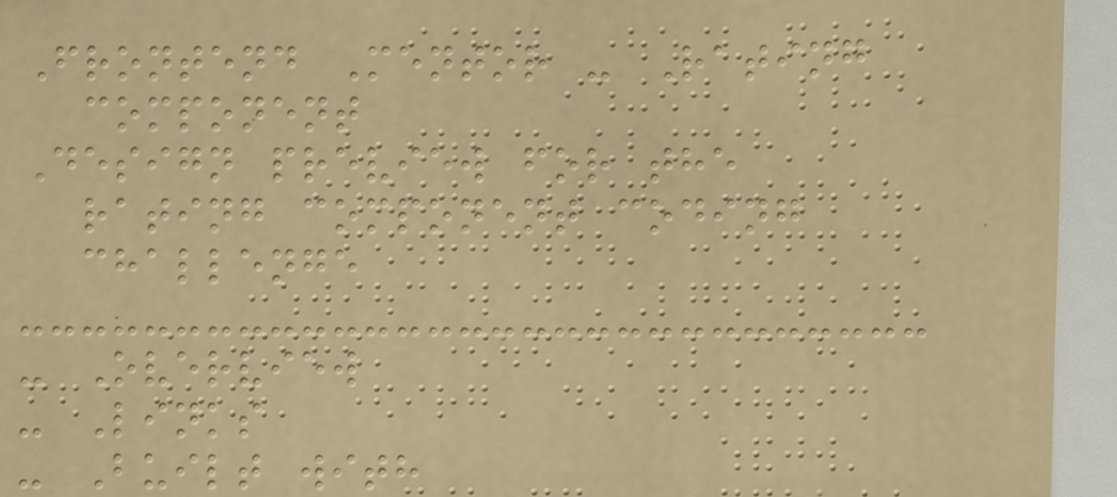Frontend Mentor - Rating
component
Design preview for the
rating component coding
challenge
- Overview
- Links
- Built with
